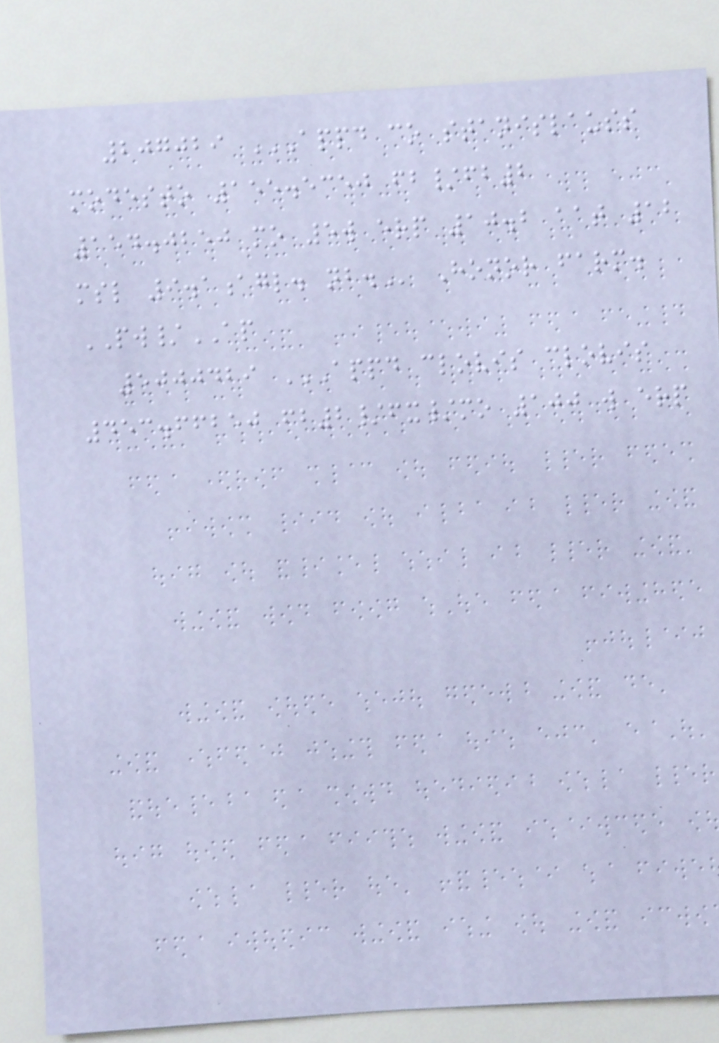207029 APPD CO STANISLAUSS
MODESTO 155.5350 FB/FB2
154.0250 MO 5W ERP 10.2 AAT 12
MSL 9.1AGL. NB. Honor farm.
PW/AP
5000429 APPD CLOVIS CLOVIS
453.66250 FB2/FX/MO 100 W ERP
